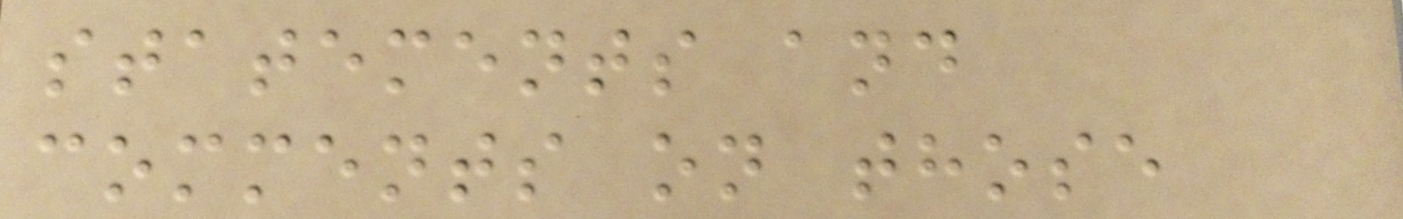statements and
comments on those
